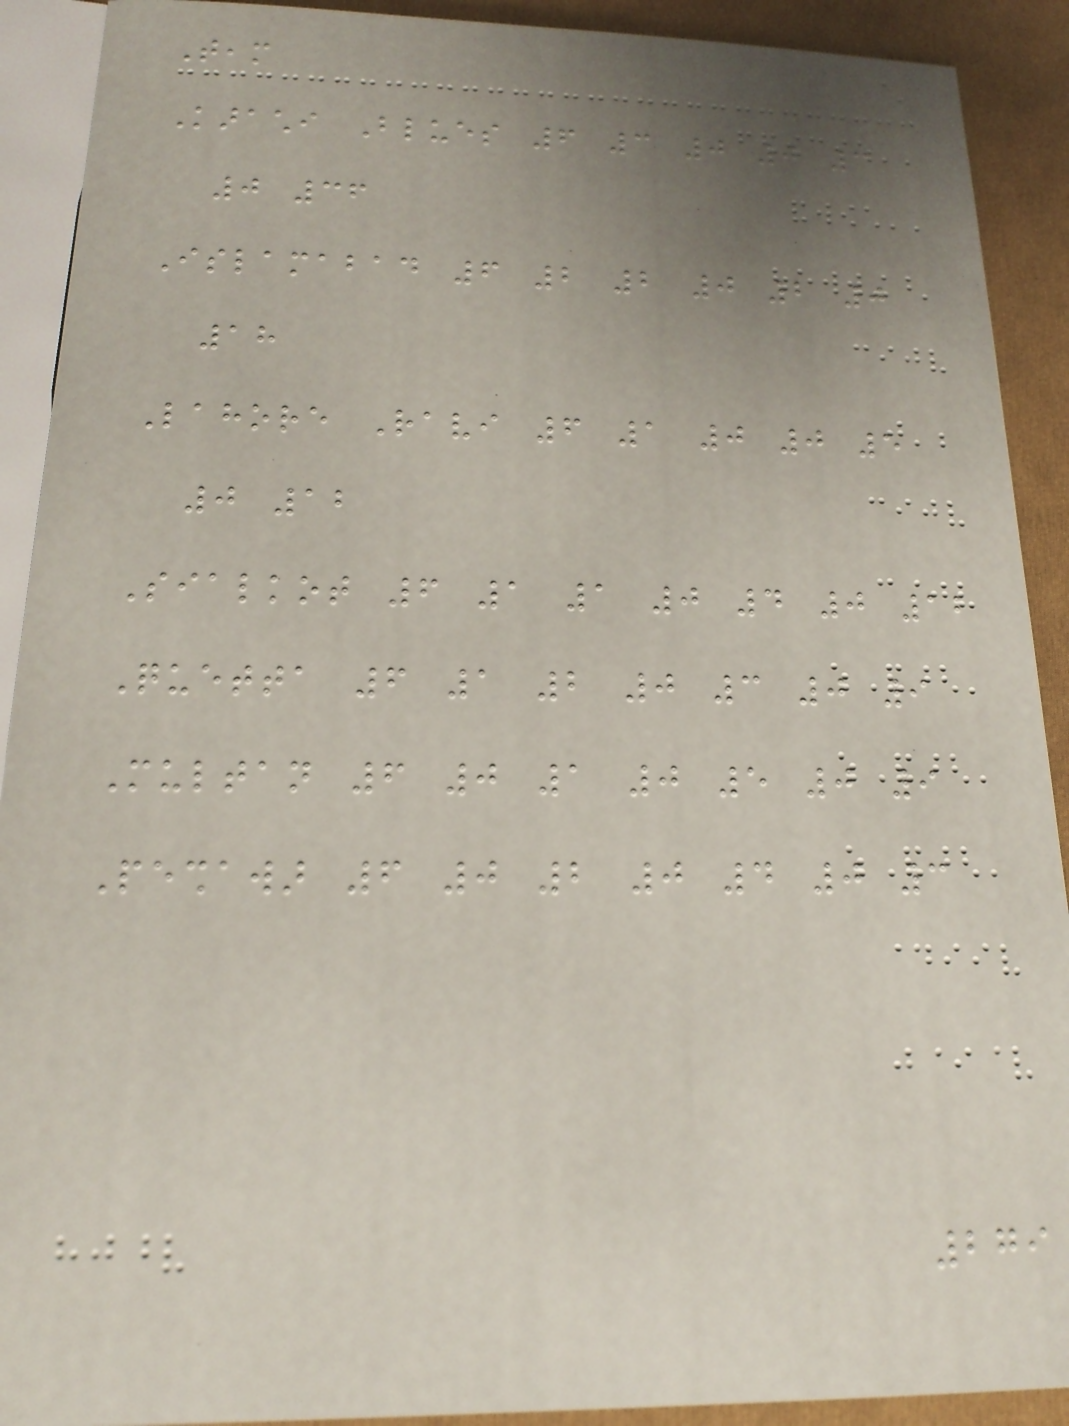Team
Karachi Blues 6 3 0 0 3
0 36
Islamabad 6 2 2 0 2 0
18
Lahore Ravi 6 1 0 0 5
0 12
Sialkot 6 1 1 0 4 0 12
Quetta 6 1 2 0 3 0 9
Multan 6 0 1 0 5 0 9
Peshawar 6 0 2 0 4 0 3
279
